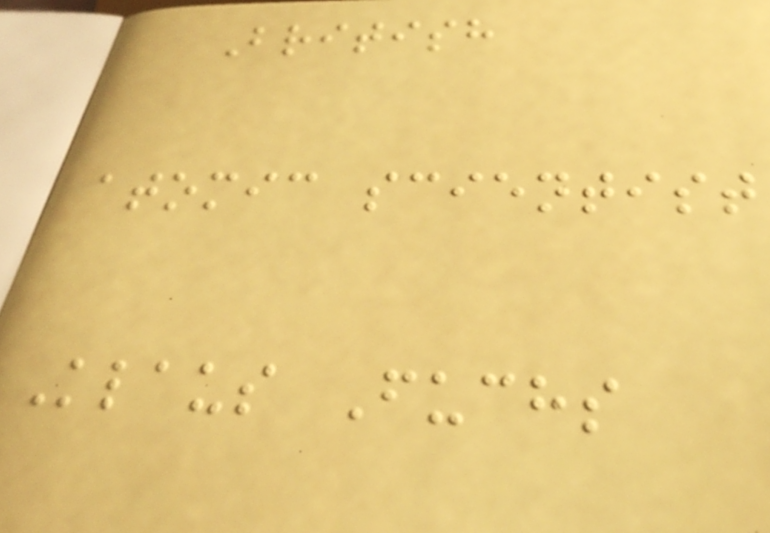British
atomic scientist
Klaus Fuchs
